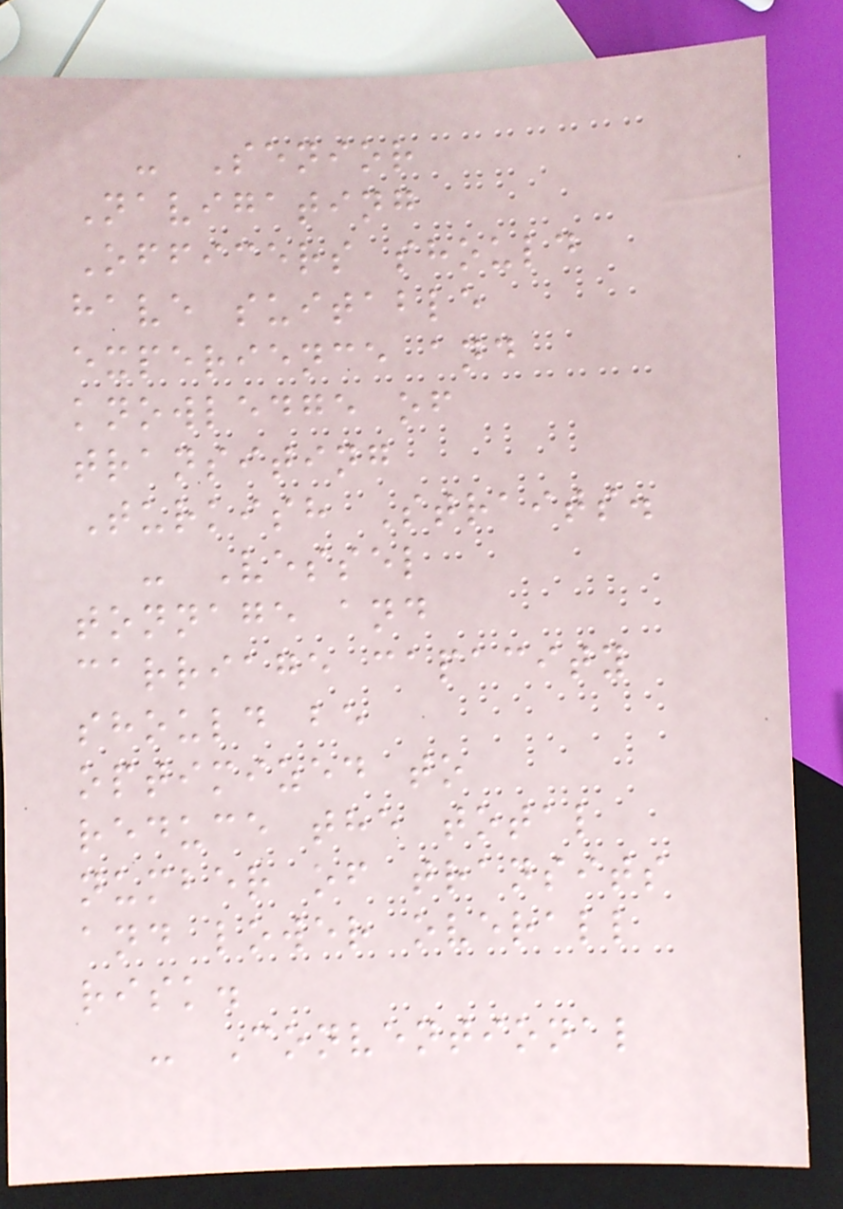- Senior
Navigating
Officers should
have suitable
experience and
knowledge of
transiting
Turkish Straits.
- Vessel
tonnage and
carriage capacity
should be
optimized to
reduce the total
number of transits
and lower overall
risk.
- Conventional
